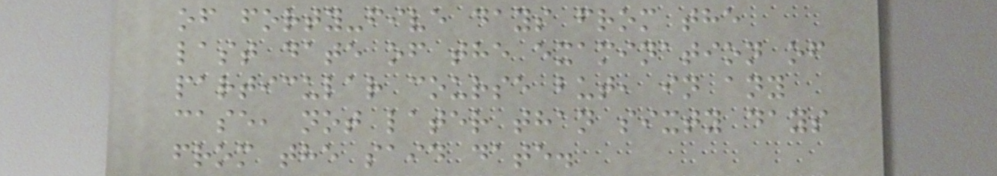of forty-five days from the
last date of the examination of
particular course but, in any
case, not later than sixty days
from the said date.
